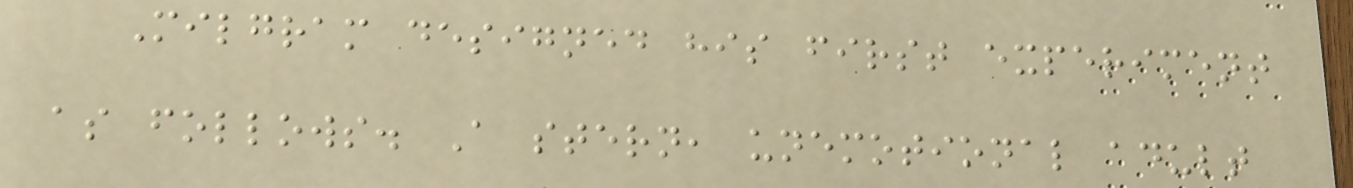Milgram designed his first experiment
as follows. A stern, unemotional adult
